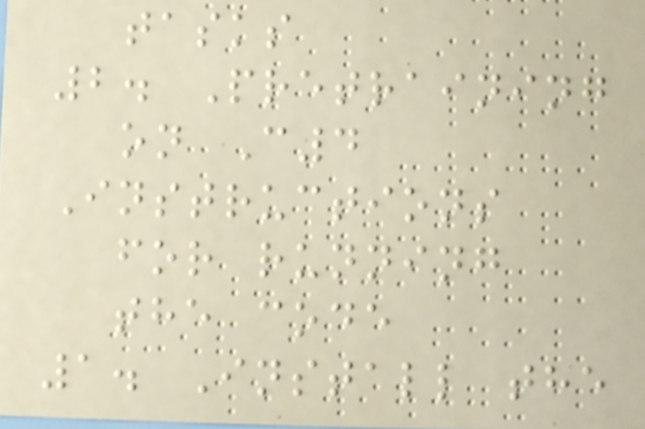tasks
2. Pretraining
on C4
Instructions
for running
the code
1. Install the
